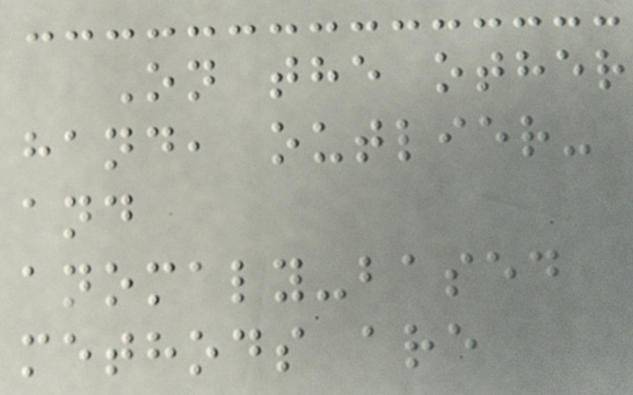On the other
hand, outlier-
and
anomaly-based
methods are
